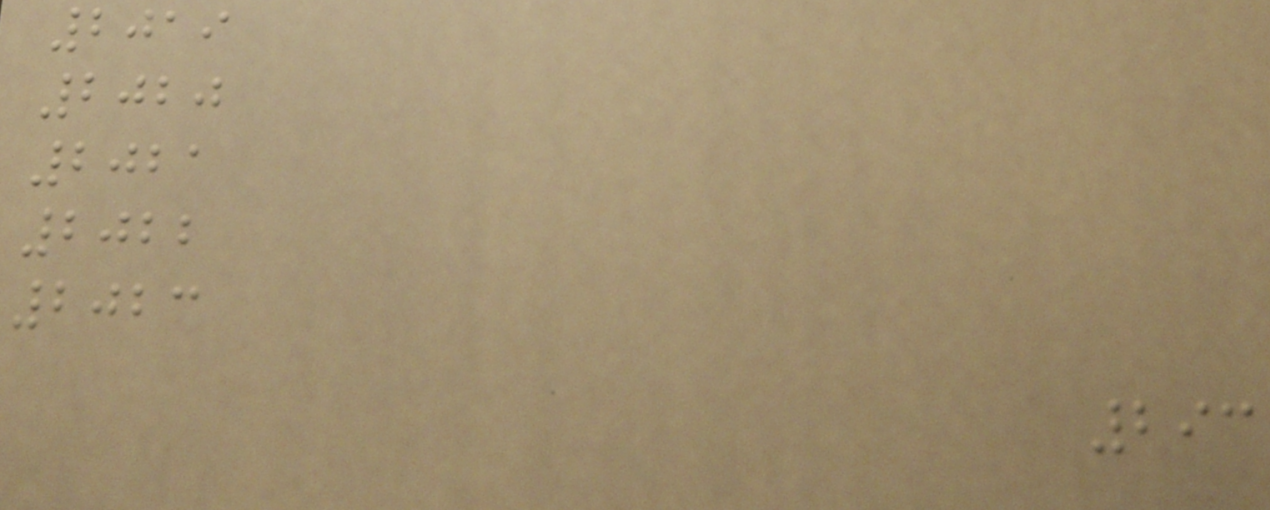2019
2020
2021
2022
2023
293
